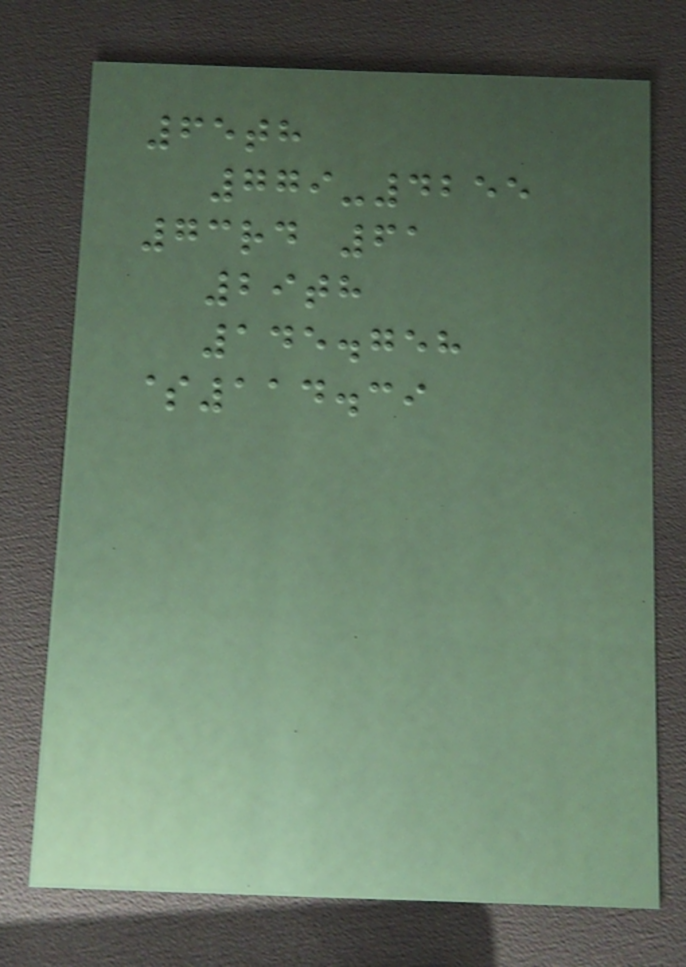65th
779-4255
73rd 61
29th
145.758
$114.39
